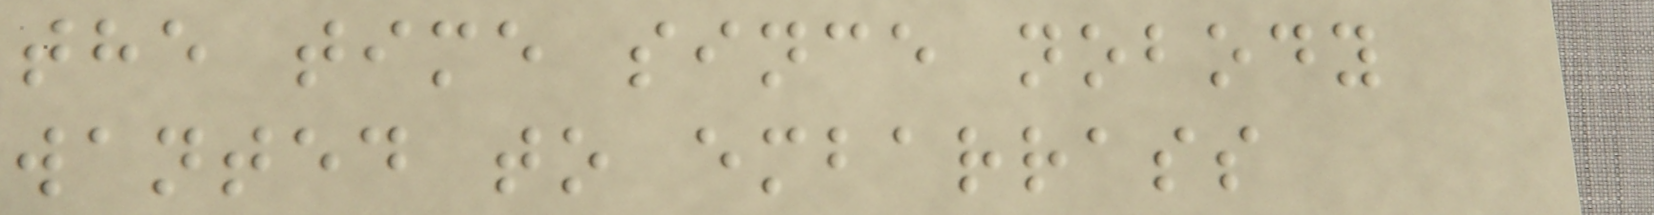the time since nobody
wanted to embarrass
